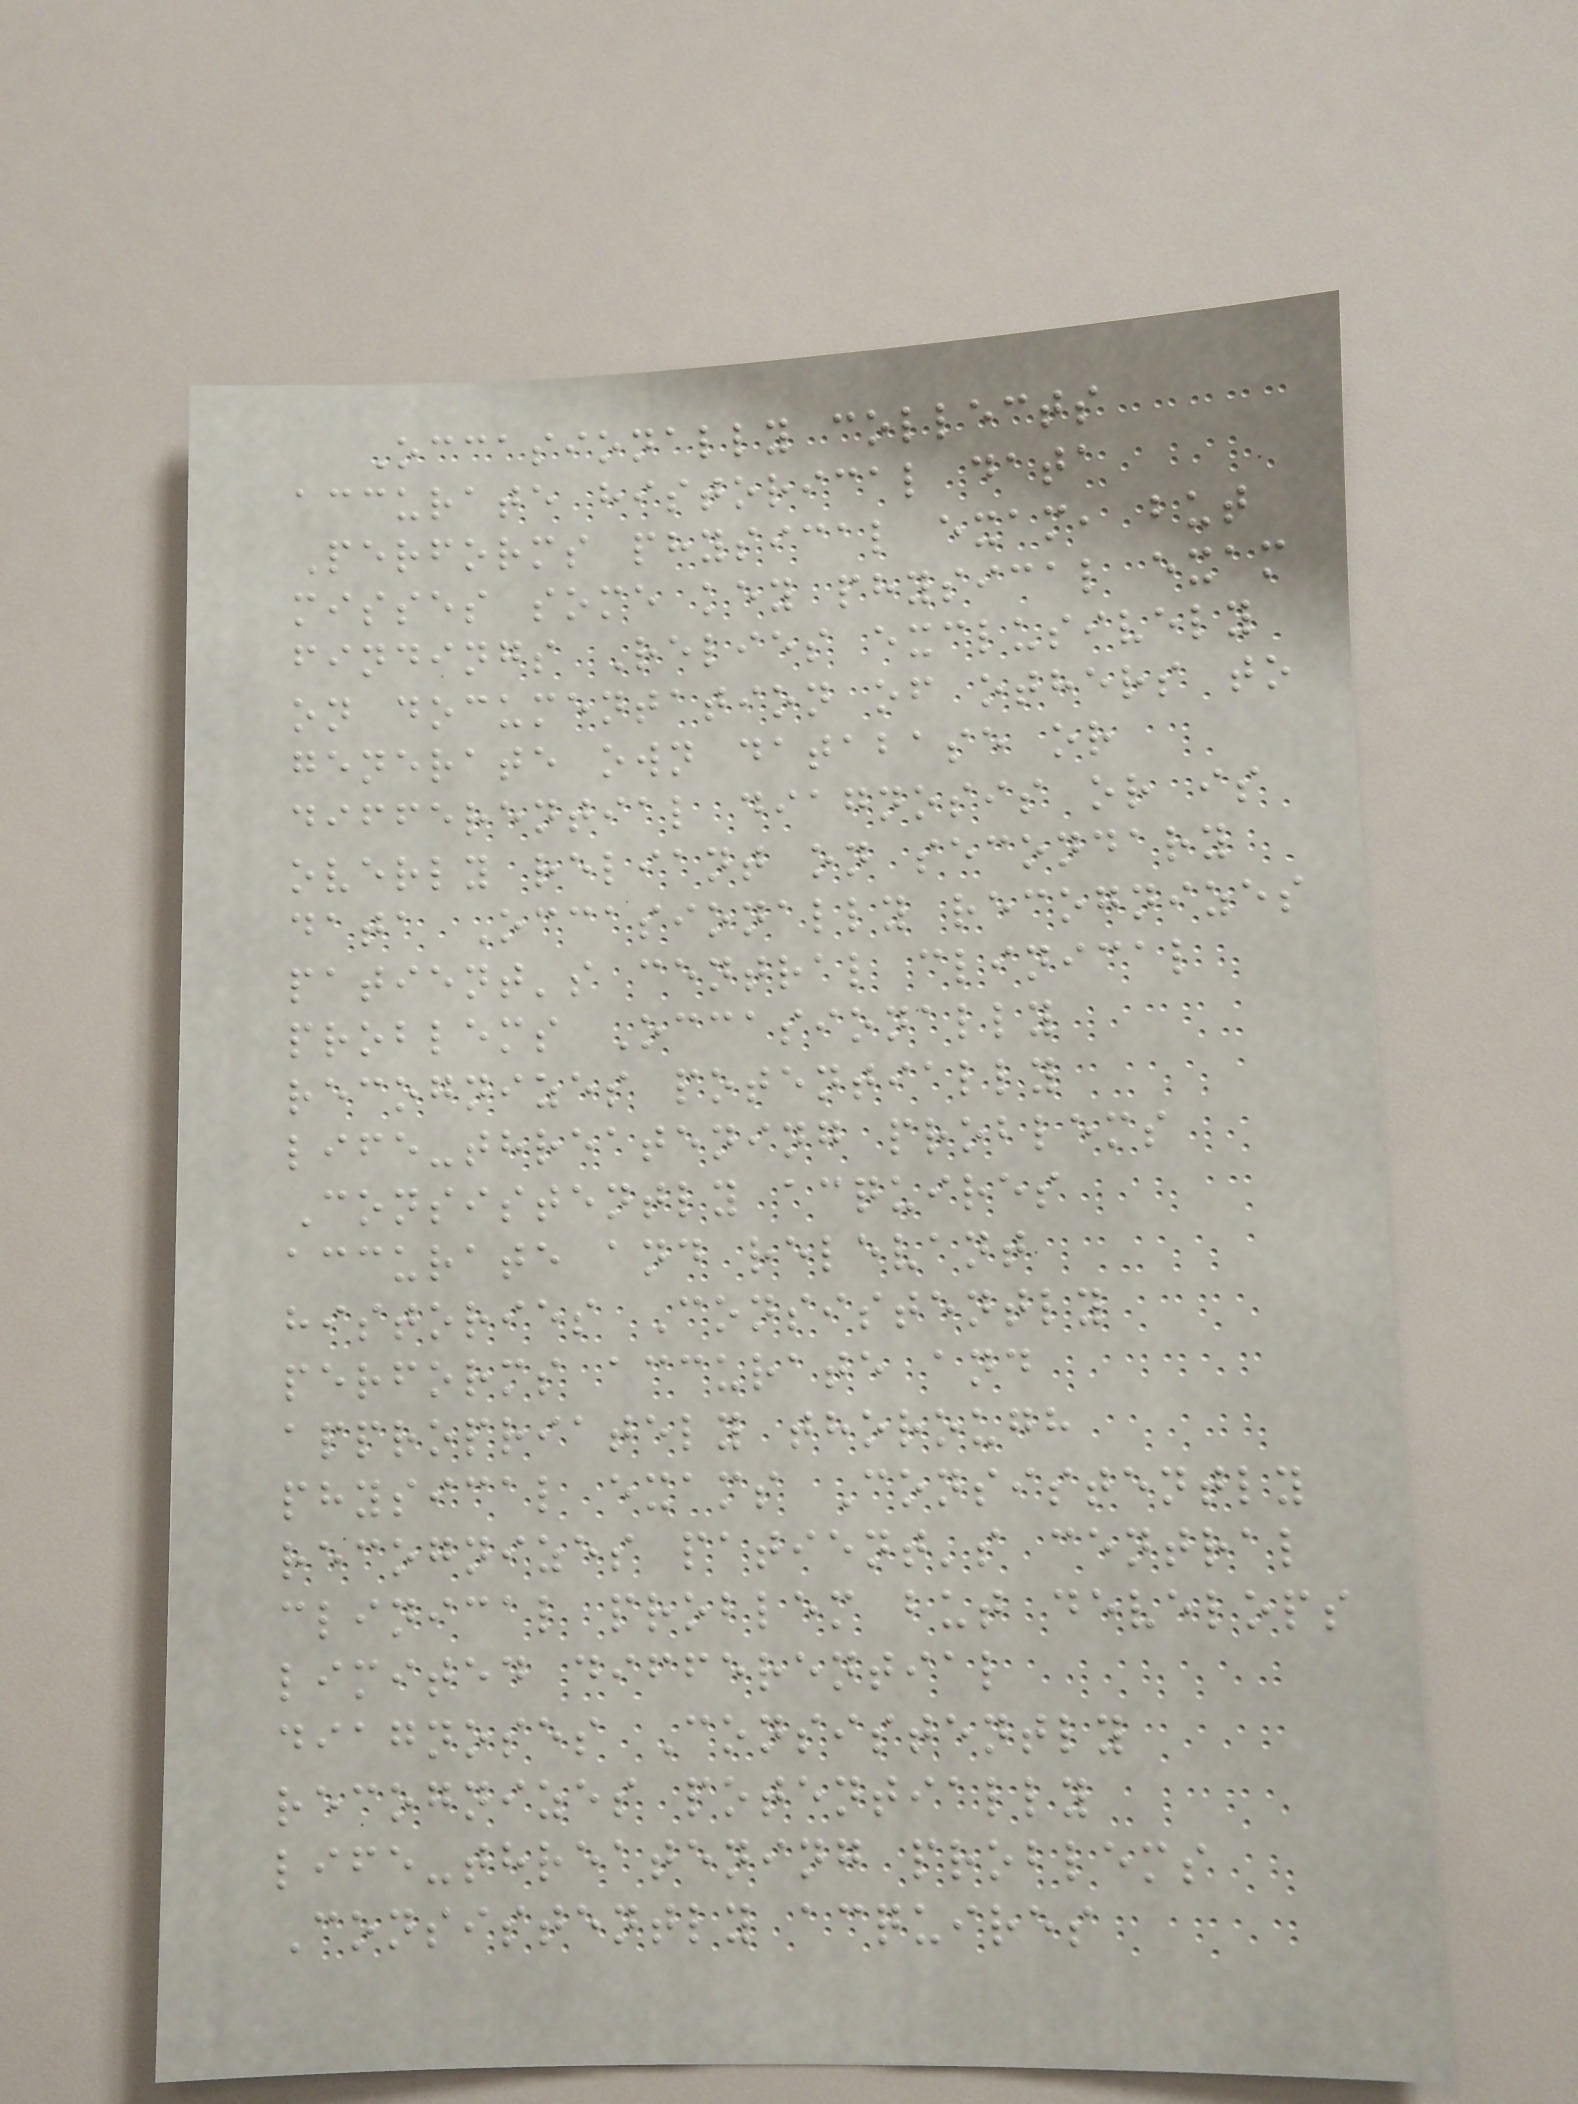Occasionally collects
accurate historical data
Performs physical exam, but
misses some key physical exam
findings Relies exclusively
on documentation of others to
generate own database or
differential diagnosis or is
overly reliant on secondary
data Occasionally recognizes
patient's central clinical
problems Occasionally
recognizes potentially
life-threatening problems
Consistently acquires
accurate and relevant
histories Consistently
performs accurate and
appropriately thorough
physical exams Consistently
recognizes patient's central
clinical problem but develops
limited differential
diagnoses Consistently
recognizes potentially
life-threatening problems
Consistently acquires
